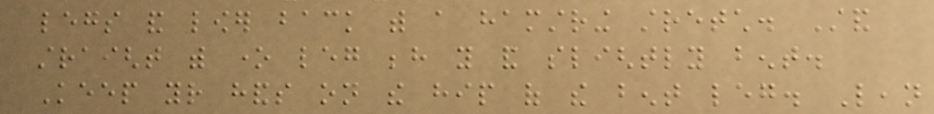legs and lower back with a hamstring stretch. Stand
straight with one leg behind you and slightly bent.
Keep your hands on the hip of the bent leg. Lean
